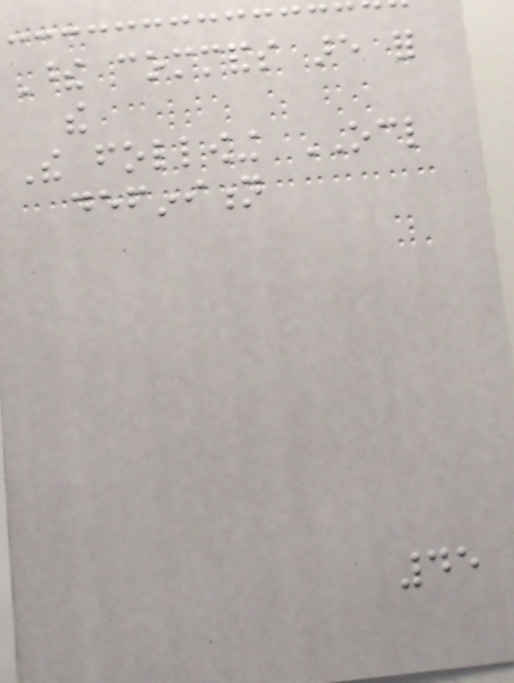These commands are for
the
The following OCL
definition
45
